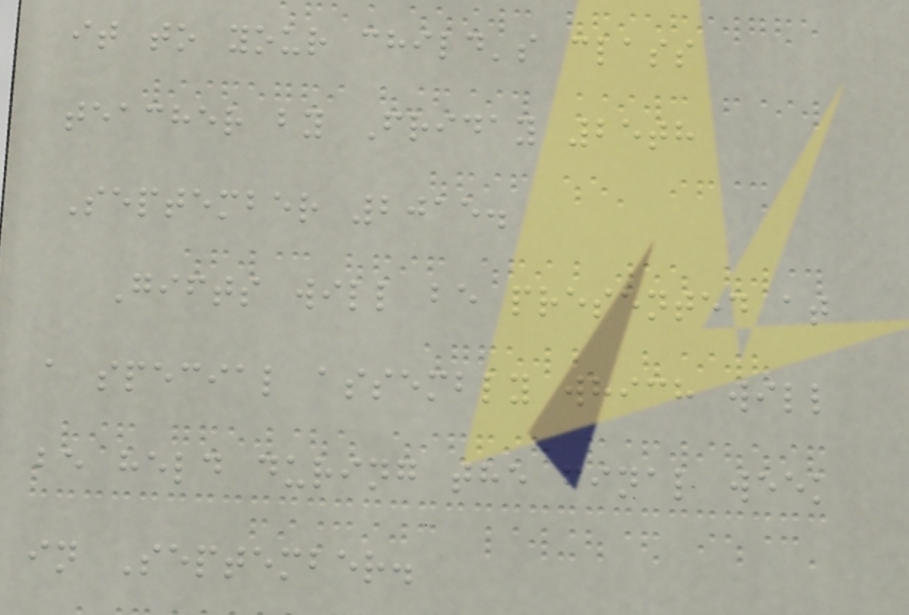it to your child's class
teacher by Friday 25th
September 2015.
Gifts will be presented at
a special assembly which will
be held during the final week
in September.
